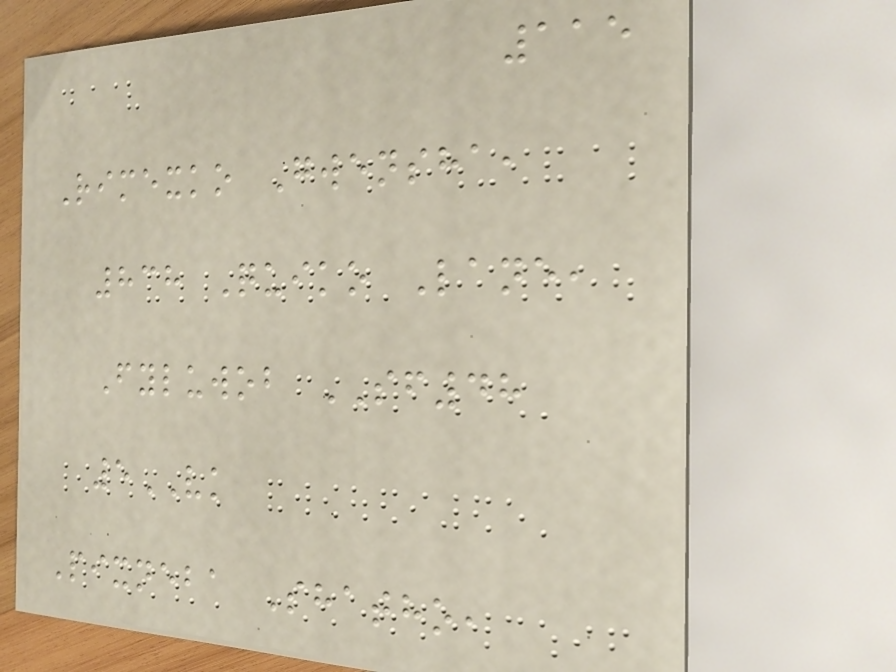115
Rimexko Gwensha,
838 Quiko Lane,
Fyluwob SF48
5VK
Pixneba Shatho,
